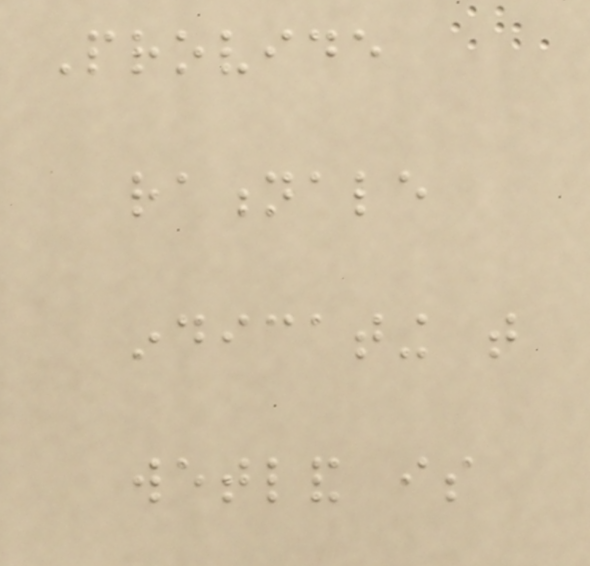Provide
rationale
indicating that
wetland is
